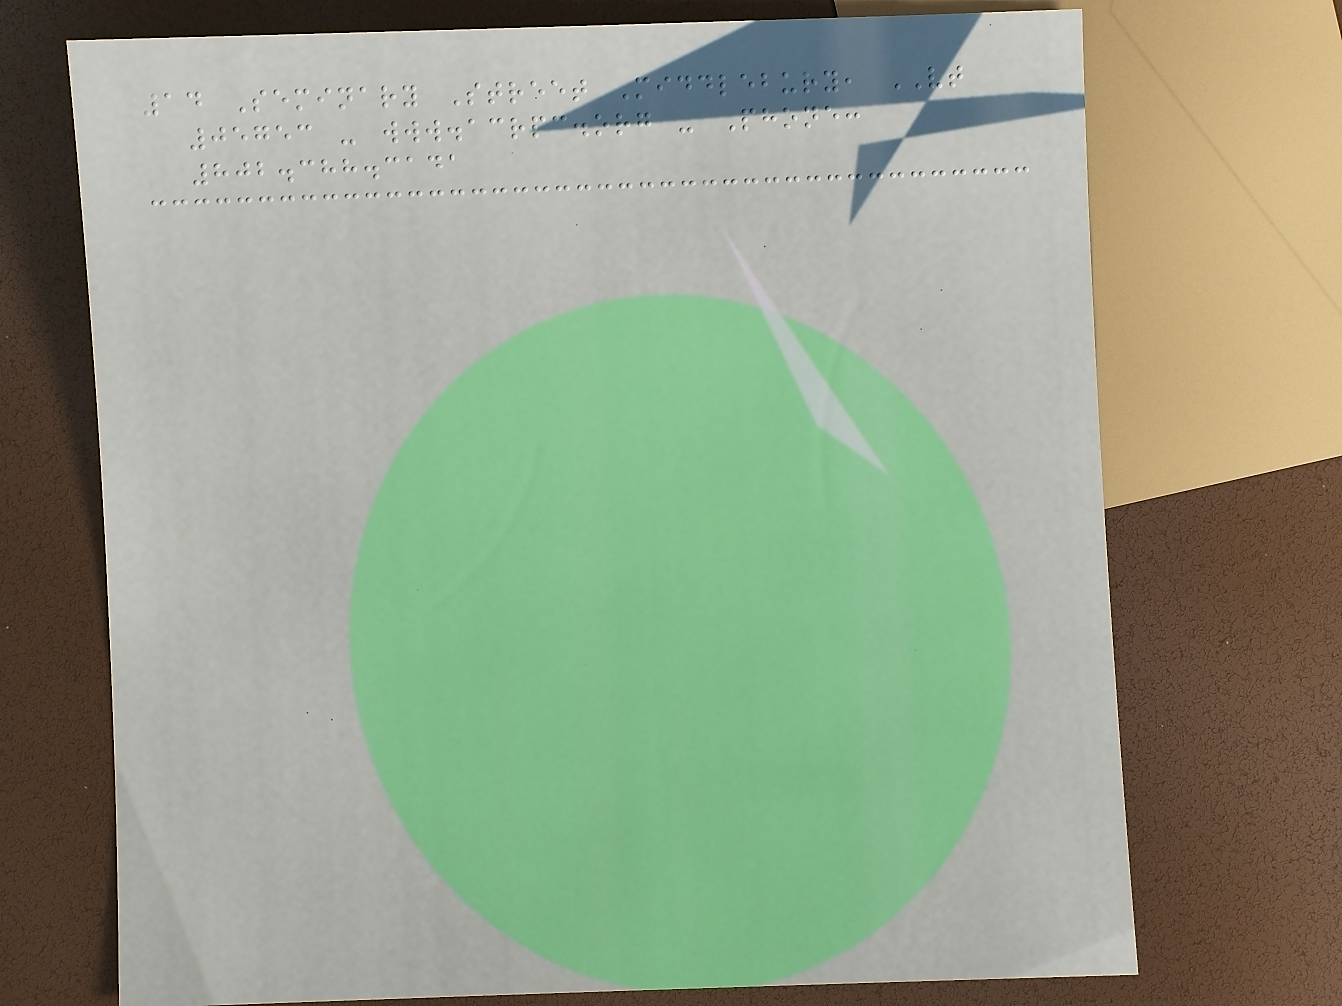14 Seminary Street Middlebury, VT
05753 - www.acrpc.org - Phone:
802.388.3141
